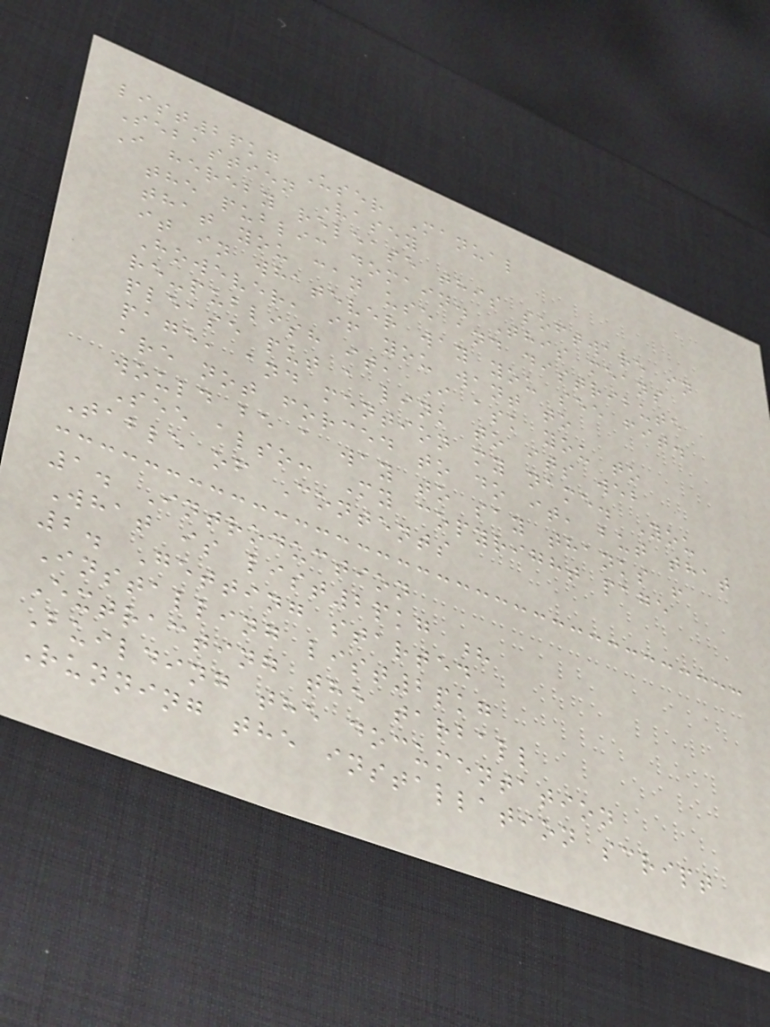list2pkg User Manual
Sebastien Vasey
I hereby release this software in
the public domain. This means
that you can use and distribute
it in whatever way you see fit.
However, if you want to
re-publish it, I ask you to
please put a link to its web
page, and mention my name. You
are not forced to do it, but that
would be a way to say thanks !
See also: My copyright page
Table of Contents
1. Introduction
What is list2pkg ?
2. Getting started
Installing list2pkg
Extracting the tarball
Building the documentation
Running the installation script
